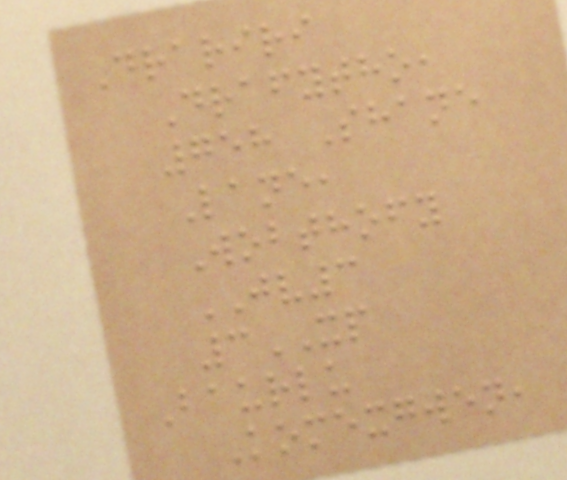Drariri
Drafytho,
758 Shane
Lane,
Wobthofy
JV3
3XP
Baurlu
Komexgwen,
